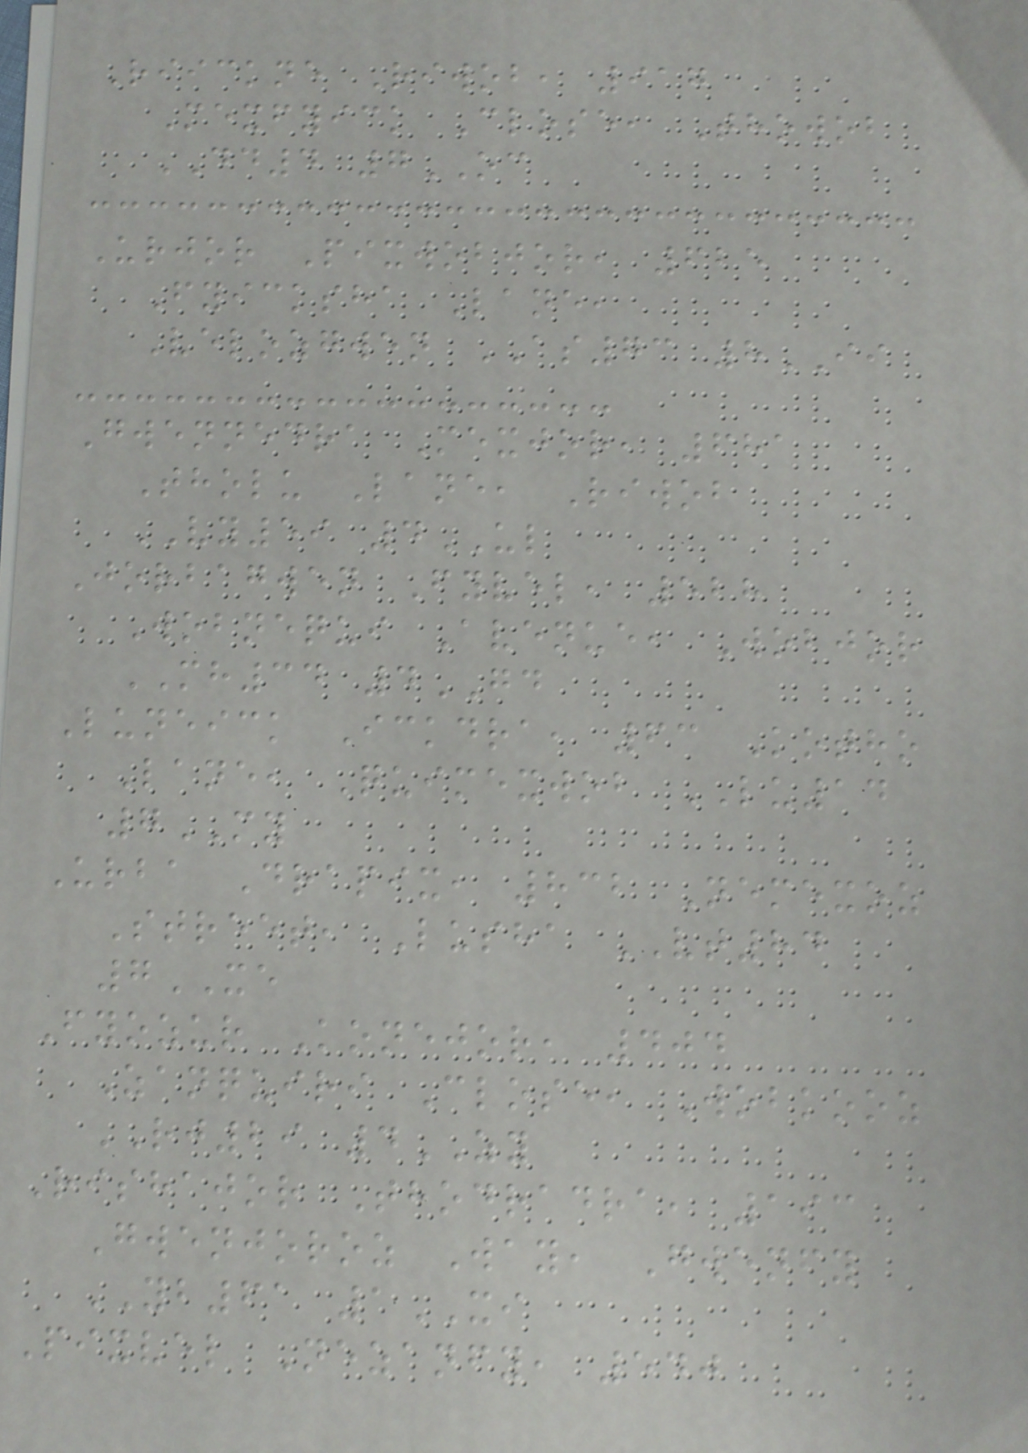Riickne Riwob, 917
Mexfyick Close, Thowob
DD4 7OC
Urjor Pixwobjor, 625
Fyicksha Lane,
Velozgwen AS73 8II
Gwennedra Mexjor, 681
Tholu Lane, Riwob
VY59 4UL
Jorbagwen Fyvel, 528
Wobnequi Avenue, Wobjor
MH34 4GD
Luneick Ickdra, 63 Kotho
Lane, Quimexwob LU14
7MY
Urba Drapix, 832 Nemexoz
Street, Lusha VT84
7XE
Fyozur Konejor, 404
Zanquiri Close, Wobkooz
RJ29 4ZY
Rishajor Thodradra, 193
Gwenjoroz Way, Gwenfy
YB61 1XI
Pixvel Nezanfy, 540
